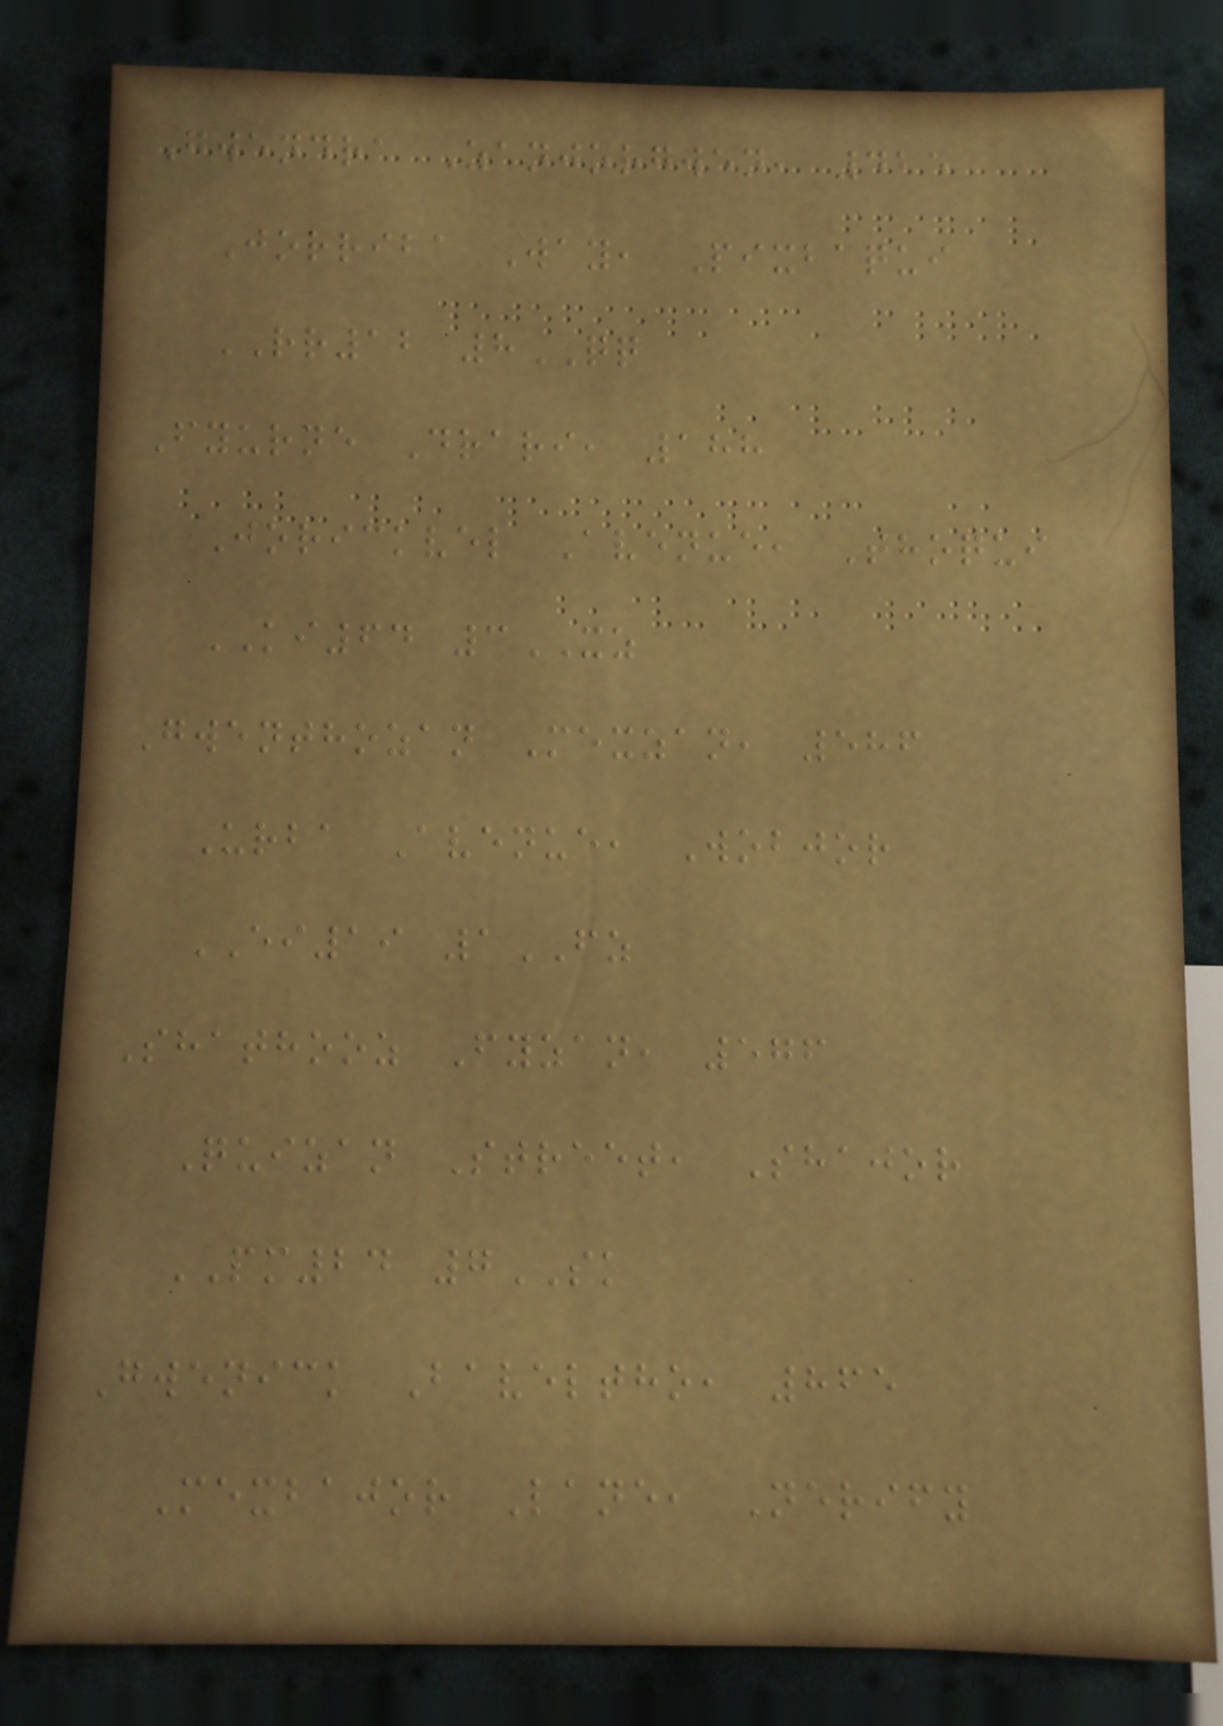Gwendra Zanjorgwen, 425
Jorriba Way, Pixbaqui
RR12 8QQ
Fyurne Drari, 188
Jorickvel Avenue, Thoqui
KI64 3XZ
Gwenthozan Mexzan, 586
Urba Avenue, Wobjor
EI19 1FZ
Shathooz Fyzan, 576
Quizan Street, Shajor
PM24 7SK
Gwenick Baveltho, 865
Mexbajor Lane, Nerify
